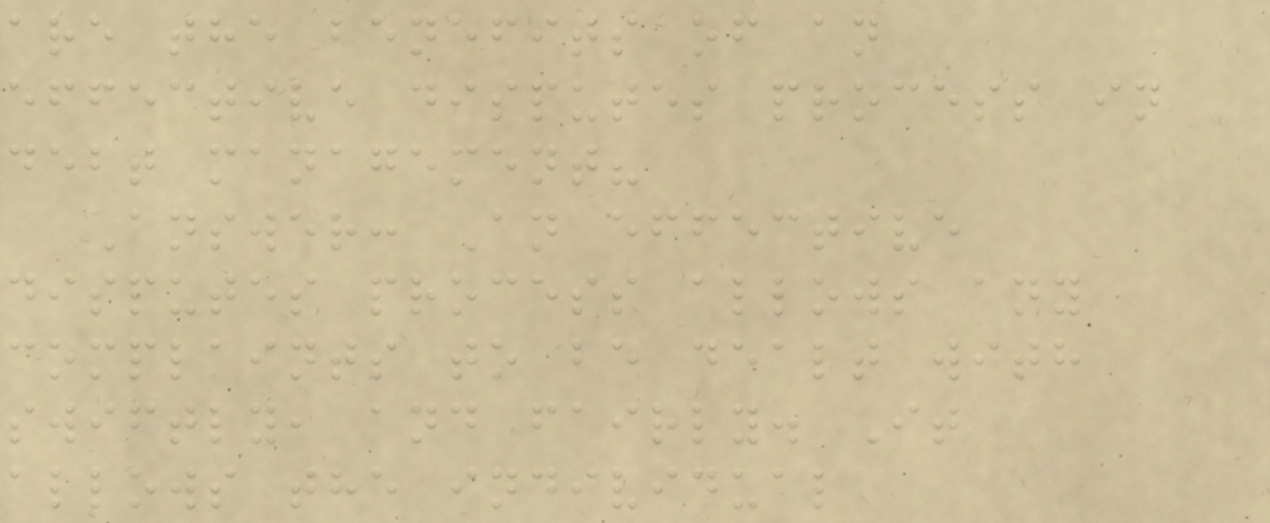are the benefits of an
effective disputes process in
debt management?
Answer: An effective
disputes process allows any
complaints to be dealt with
swiftly, and fairly. It
allows the individual
